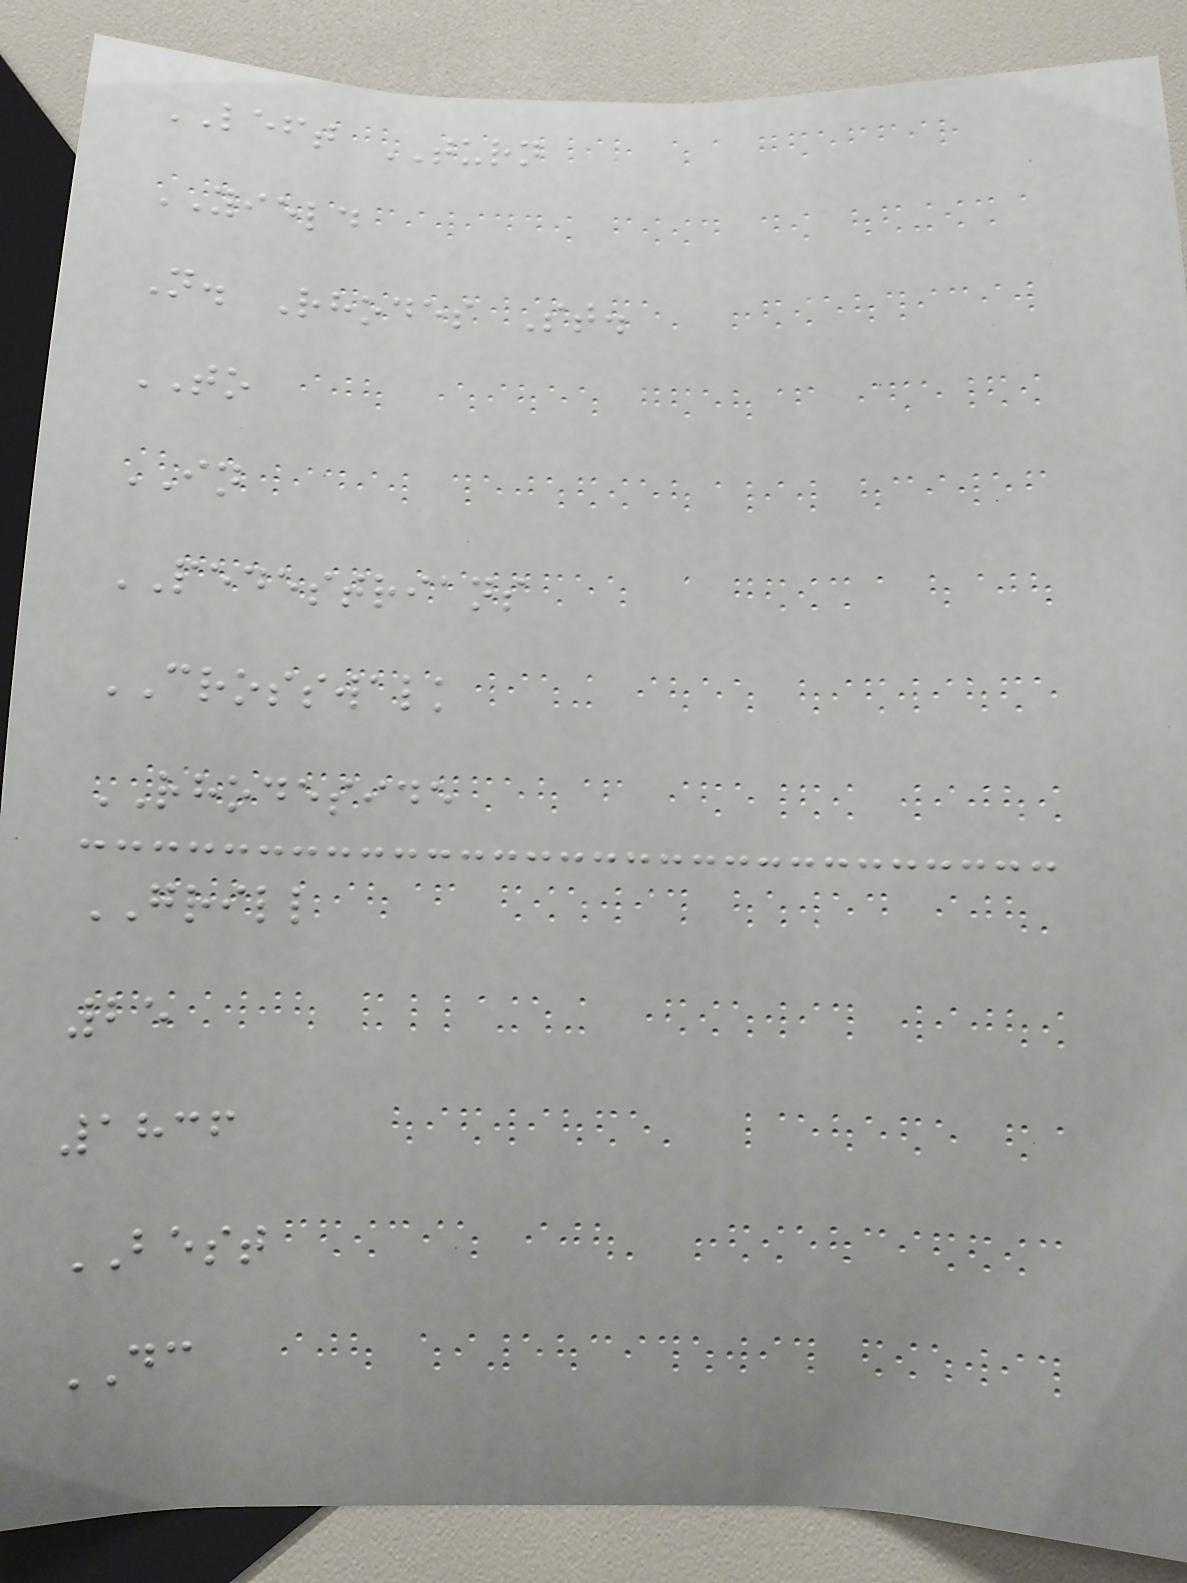LEFT TURN
YIELD
N. Rhodes St.
TO
IN
PEDESTRIANS
CROSSWALK
RHODESIDE
GRILL
25
1836
BEST
DC
